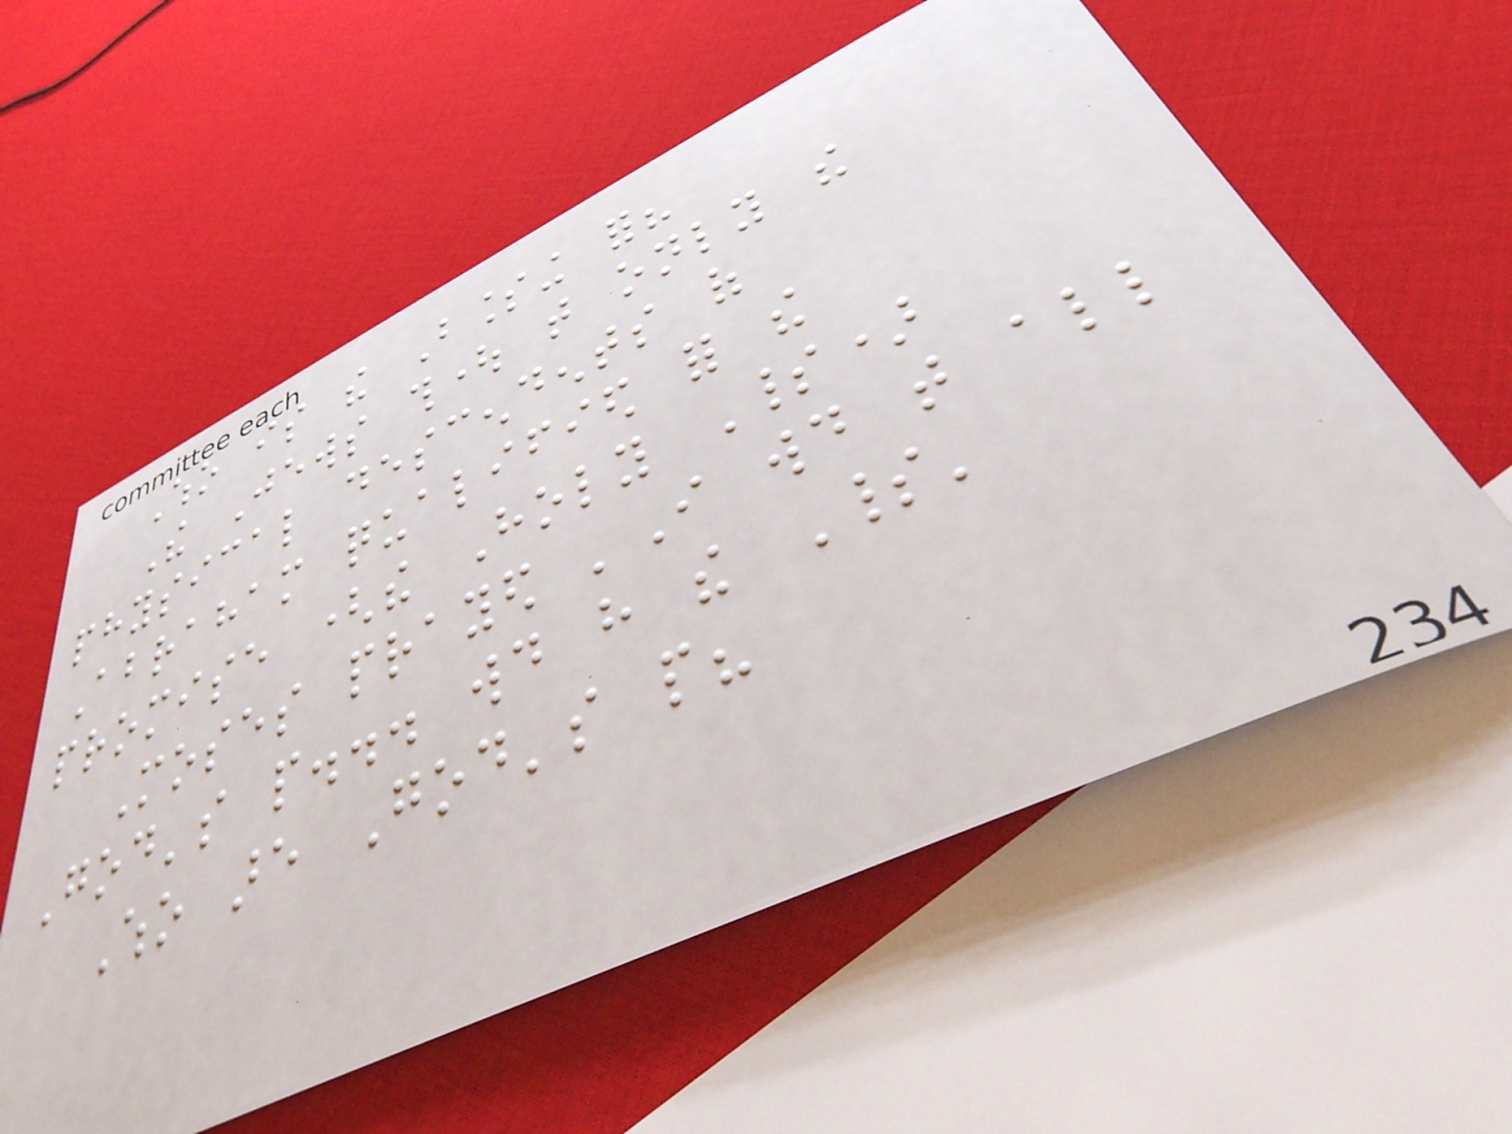Who is the Blessing for?
The Jews thought that only the
physical descendents of
Abraham qualified for the
promise (the Holy Spirit)
Moses prayed 'I would that all
God's people... would have the Spirit'
Who are God's people?
